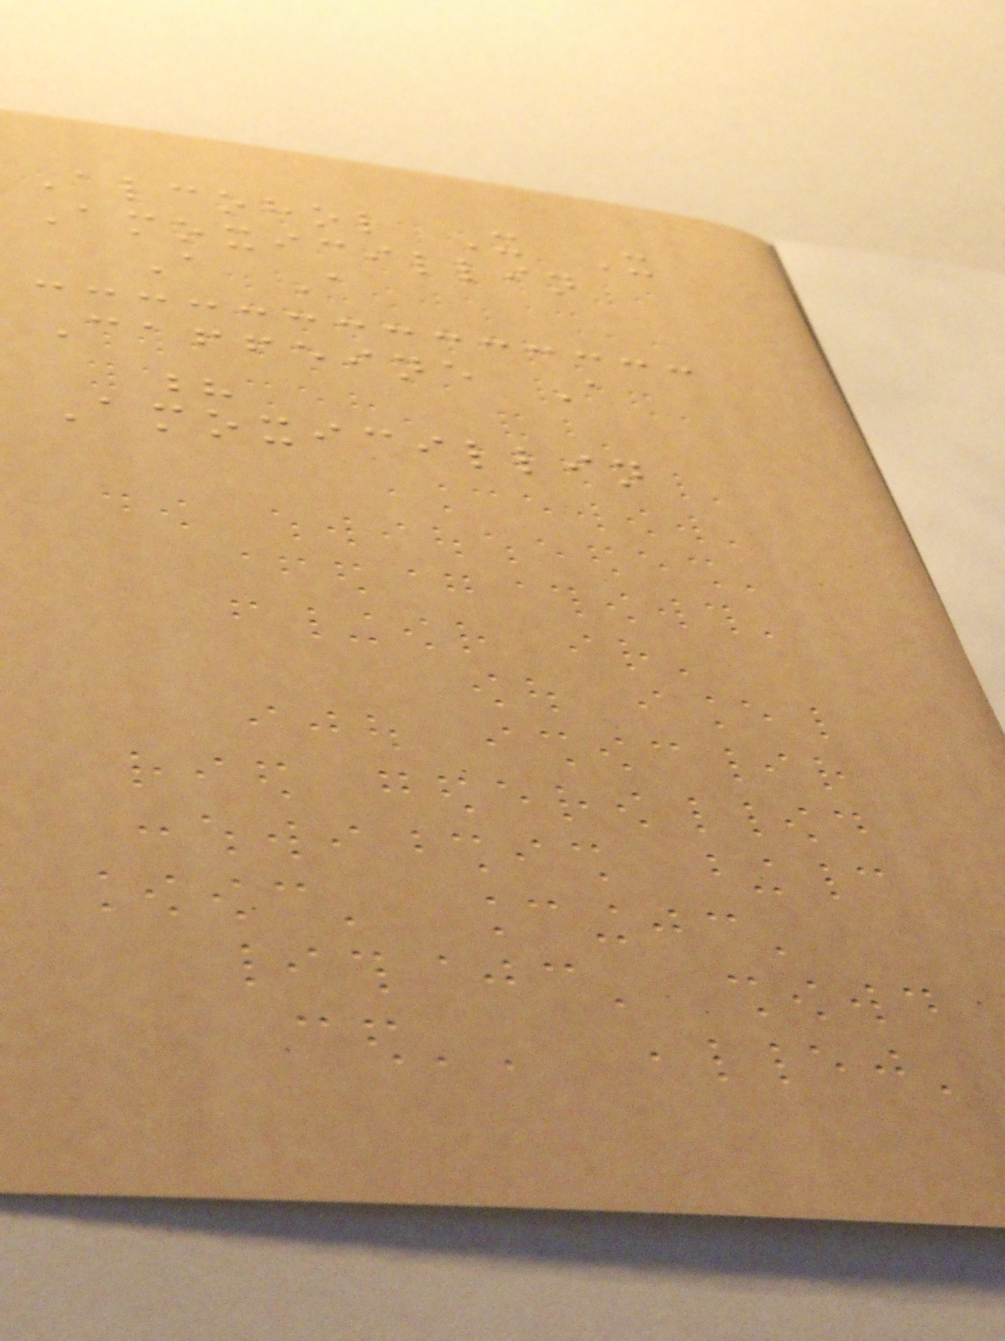Alcohol X X
Amoxicillin
A A
Caffeine A
?
Amoxicillin
